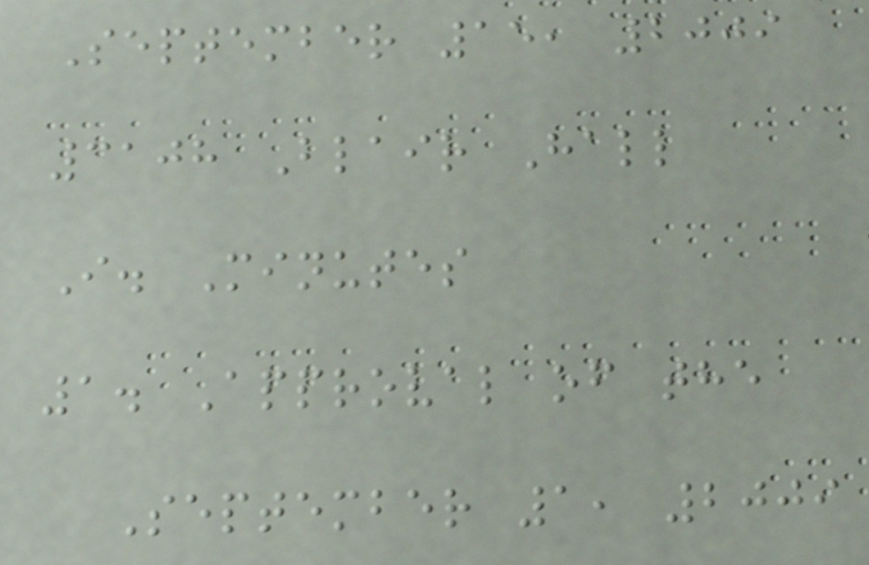September 15, 2009
3108 Blair Hall
I. Minutes
1. Approval of the
September 1, 2009
